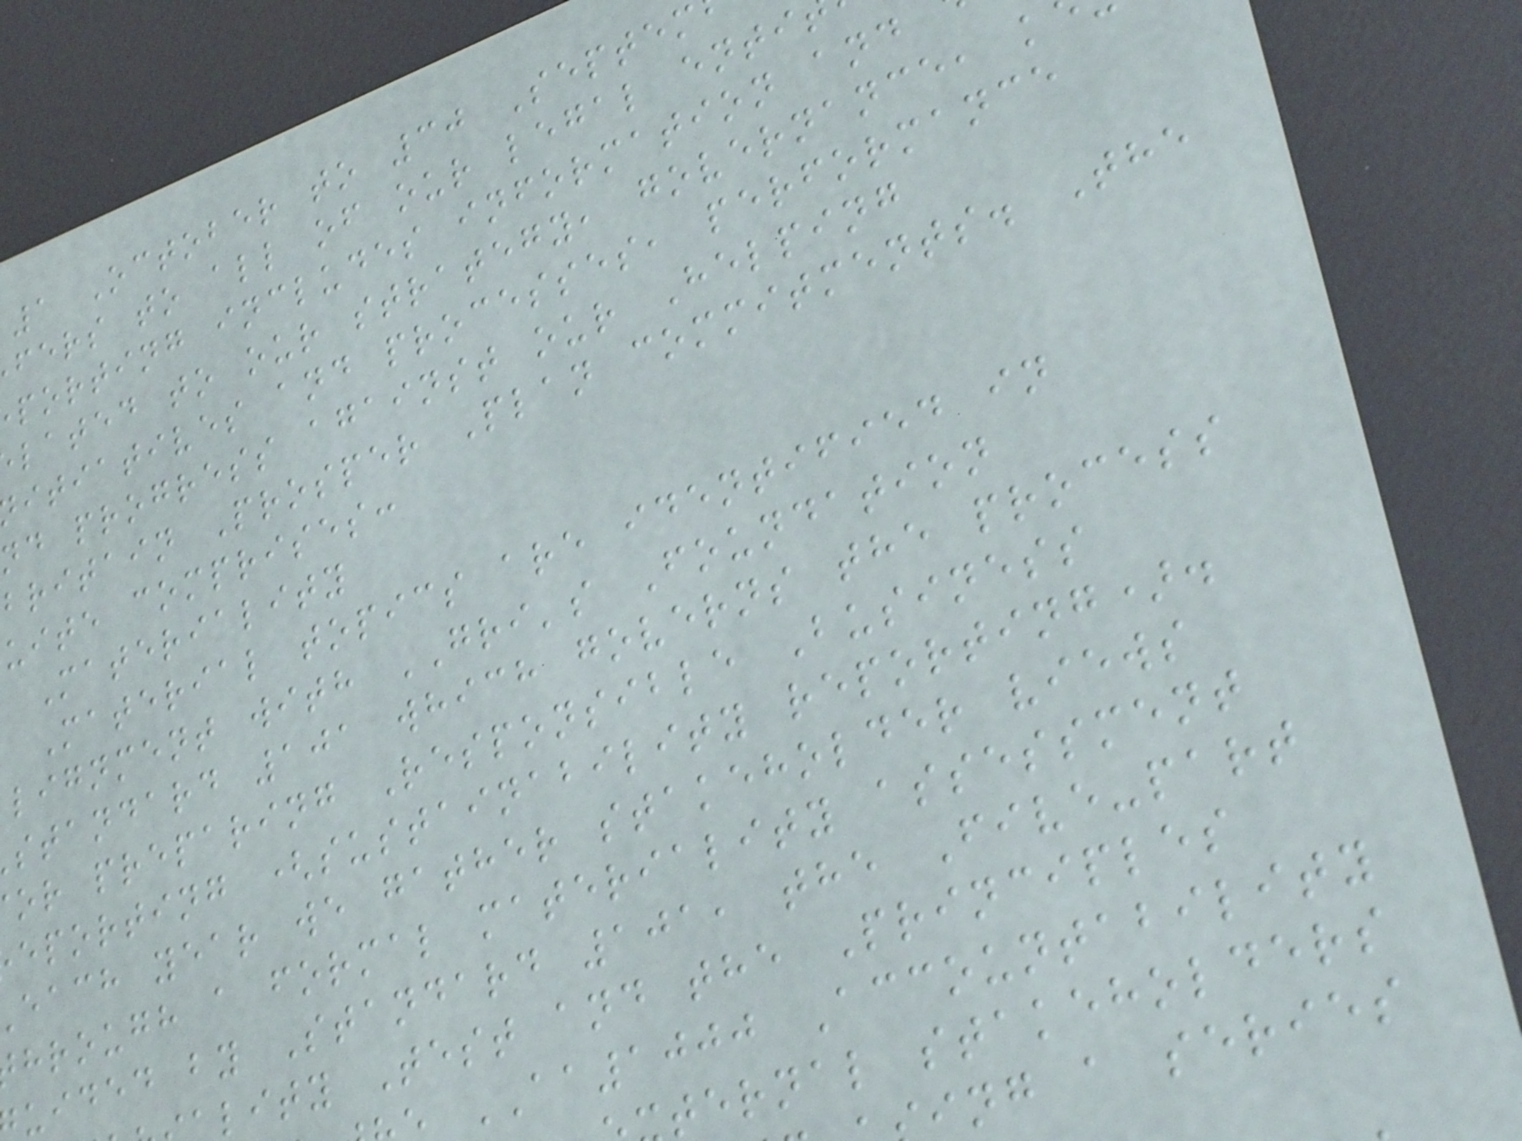1 October to 30 Septem
fers to all of our legal enti
porting includes information and
lated to our strategy, governance, k
itiatives and processes, performance
nd progress against our Helping
britain Prosper Plan commitments. The
uite comprises:
Materiality
Material topics are identified in
lignment with GRI's Foundation
standard 101 which governs the process
or preparing Responsible Business
eporting (sustainability reporting).
each year we gather stakeholder views
hrough a formal materiality assessment
uided by Standard 101, the Five-part
lity Test and the Principles
AA1000 Accountability
ternal stakeholders
ing a series
